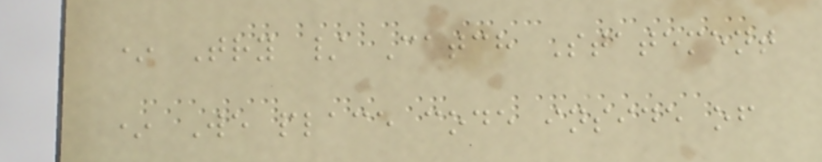* Try / Catch Statement
* We place code inside of
